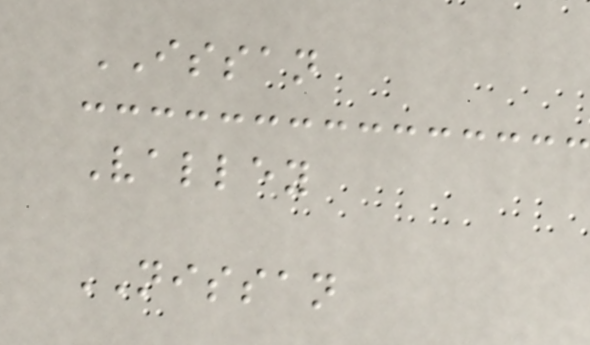ISSAN
Valley
NISSAN
